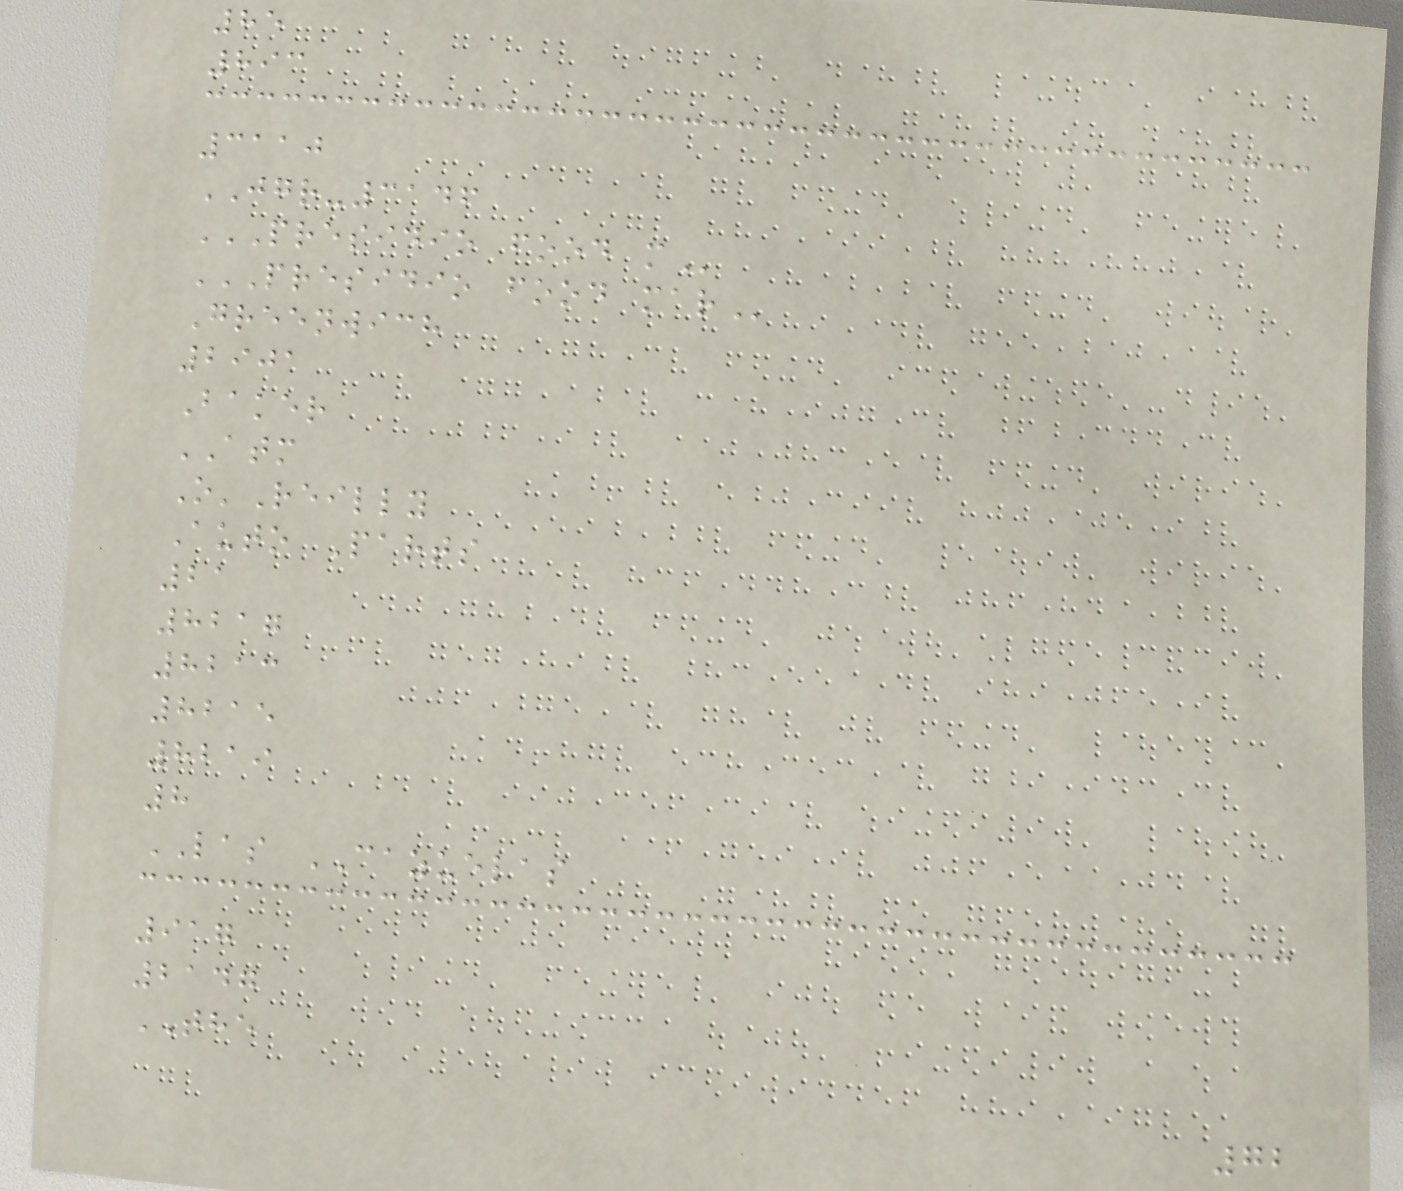85
893
3110
JGR-3146
PRESIDIO FOOD M
PRESIDIO FOOD MAR
Greenwich
2901
Baker
ATM
O'Reilly
Auto Parts
21
8217
8213
8215
8219
8
LAS CAZUELAS
917
2147
THE
72
